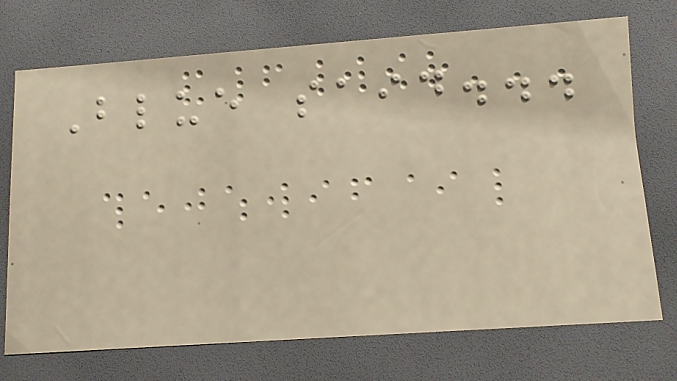Blue said...
